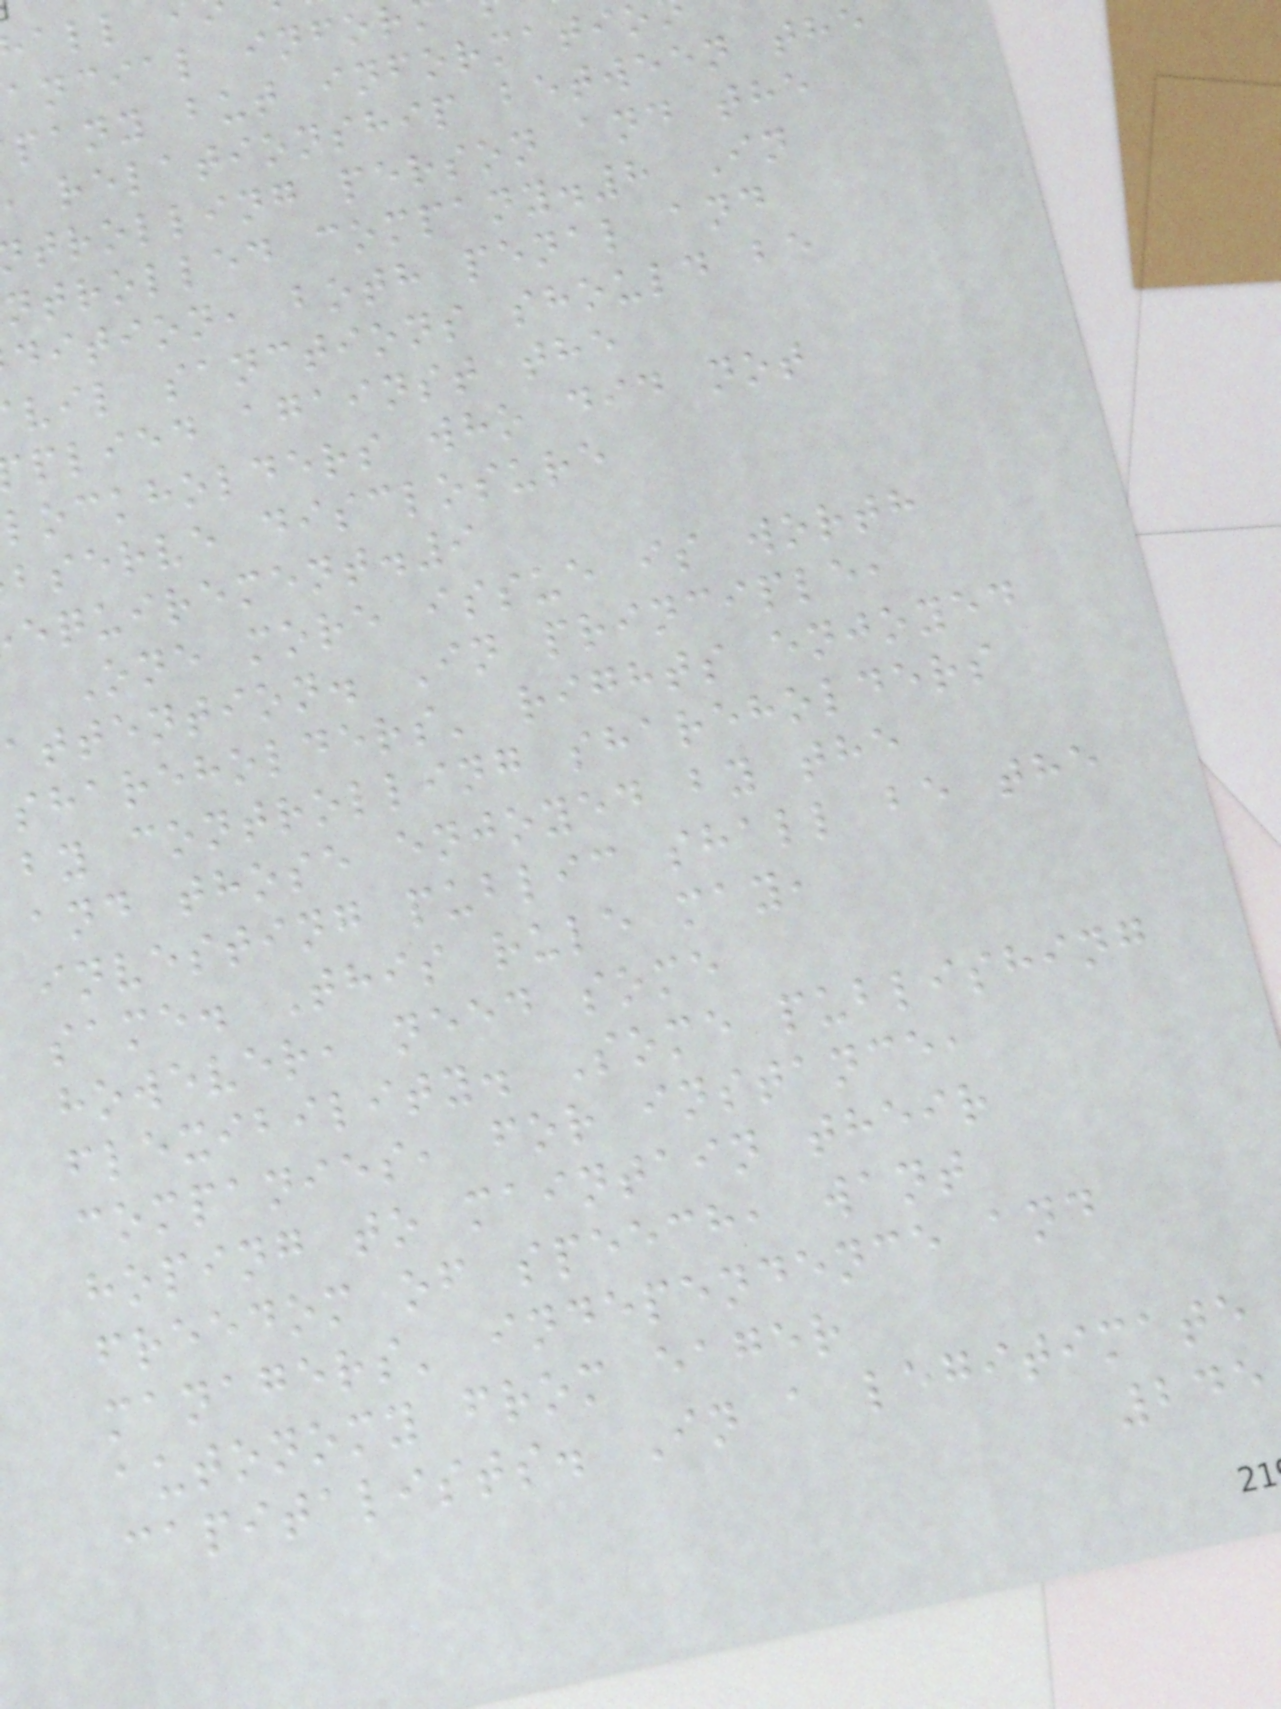ancial infor
pany but informatio
relationship between the
trolling person and the
ntrolled company.8 In
dition, both penal and
vil sanctions should be
plied against the
lockholders who did not
bserve disclosure
equirement.9
One more issue is worth
attention. In principle,
shareholders' rights enjoyed
by controlling shareholders
and those enjoyed by the
investing public shall be the
same. This rule may,
however, need some
flexibility. Some publishing
companies, for instance,
hoping to maintain their
freedom of speech, want
managers' independence and
autonomy from eager
capitalists. In a legitimate
245
